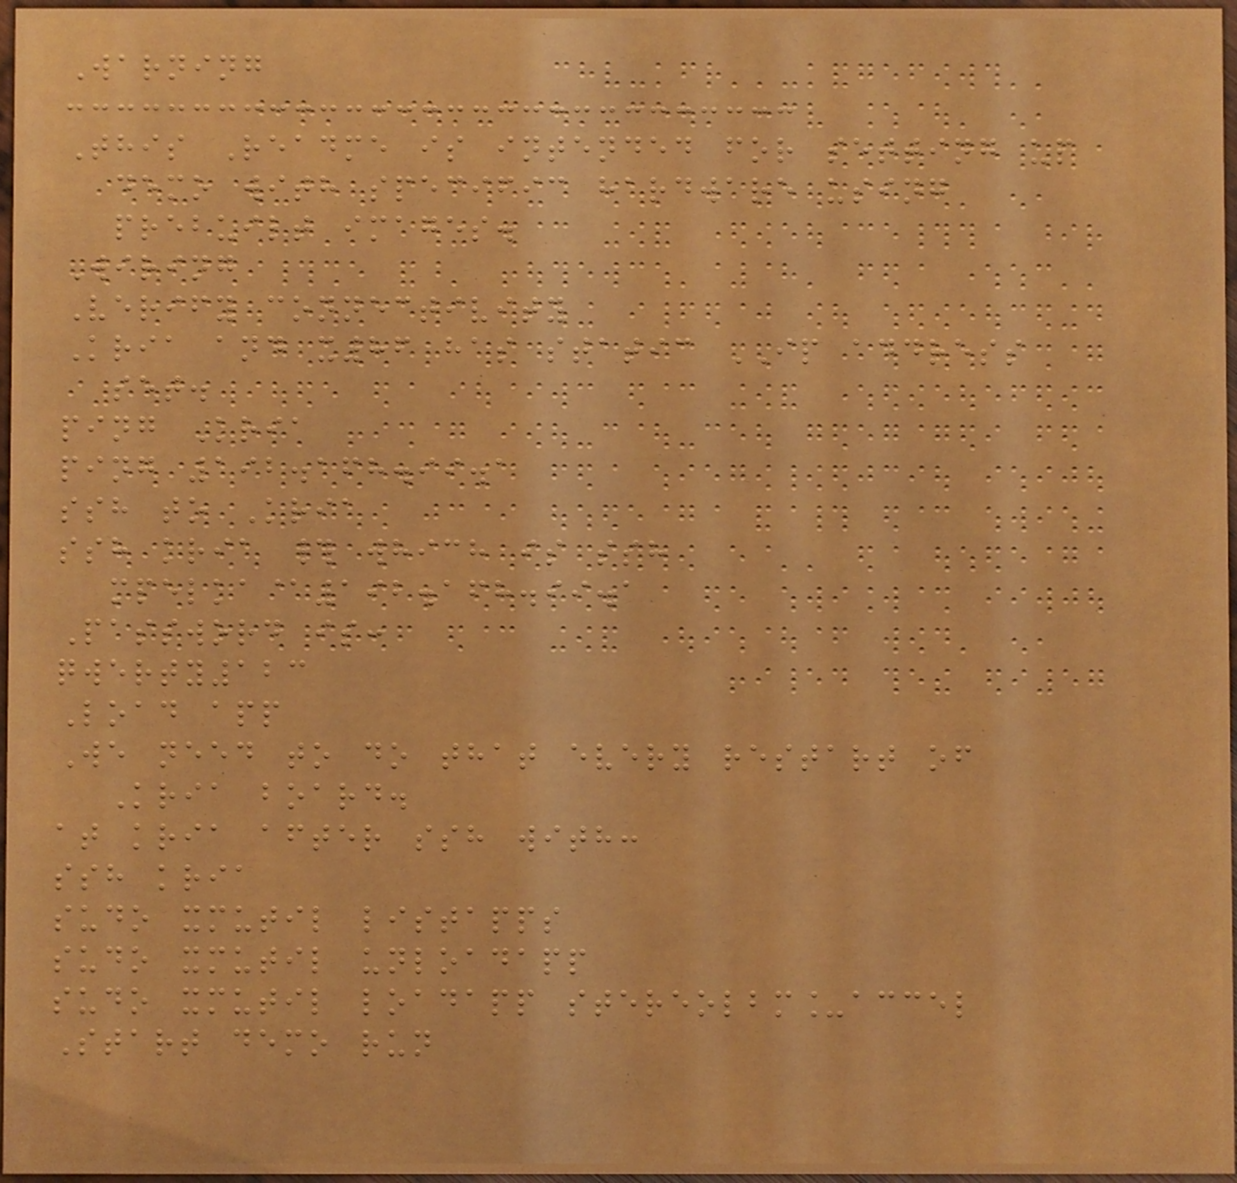Warning
This Readme is intended for setting up
demo with specific hardware using
prebuilt images.
Wiring
Verify connectivity
Kria and x86 has static IP address
set.
ping Kria
ping 192.168.99.1
ssh to Kria
ssh kria # which is ssh
mpelka@192.168.99.1
Password is:
qwerty123
Load app
We need to do that every restart of
Kria board.
at kria after ssh with:
ssh kria
sudo xmutil listapps
sudo xmutil unloadapp
sudo xmutil loadapp stereolbm_accel
Start demo run
